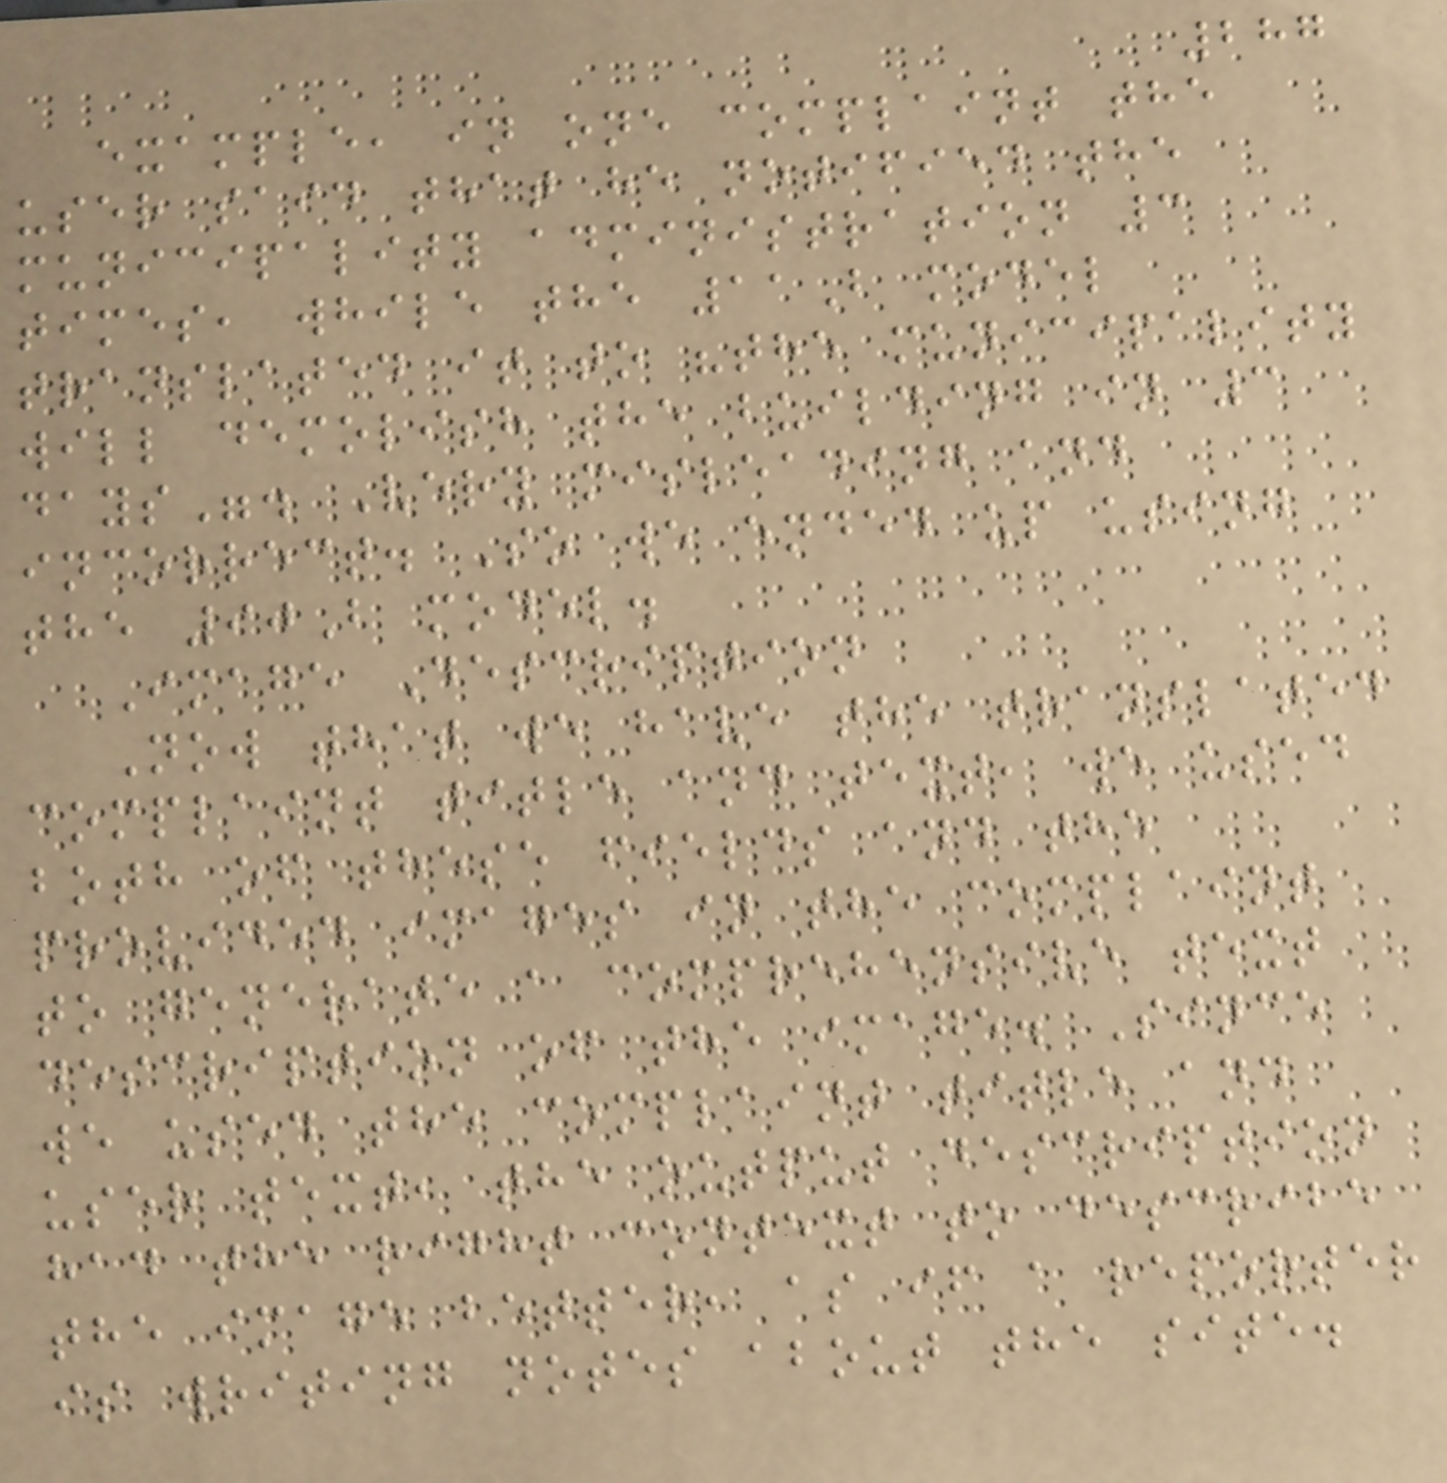287
example, in one complaint the
user said that he notified the
municipality administration 3
times, while the 11B model
translated it to "the municipality
will demolish the building in 3
days". Very misleading and
incorrect. So we ended up using
the 90B model.
Image Description
Now that we have the translated
complaint title and text, we used
both of these fields and the
provided images in the complaint
to generate a comprehensive text
description of the image. Since
we used the complaint title and
user text, the output description
had the right context to describe
the image better, as if a reporter
is writing notes about the site.
